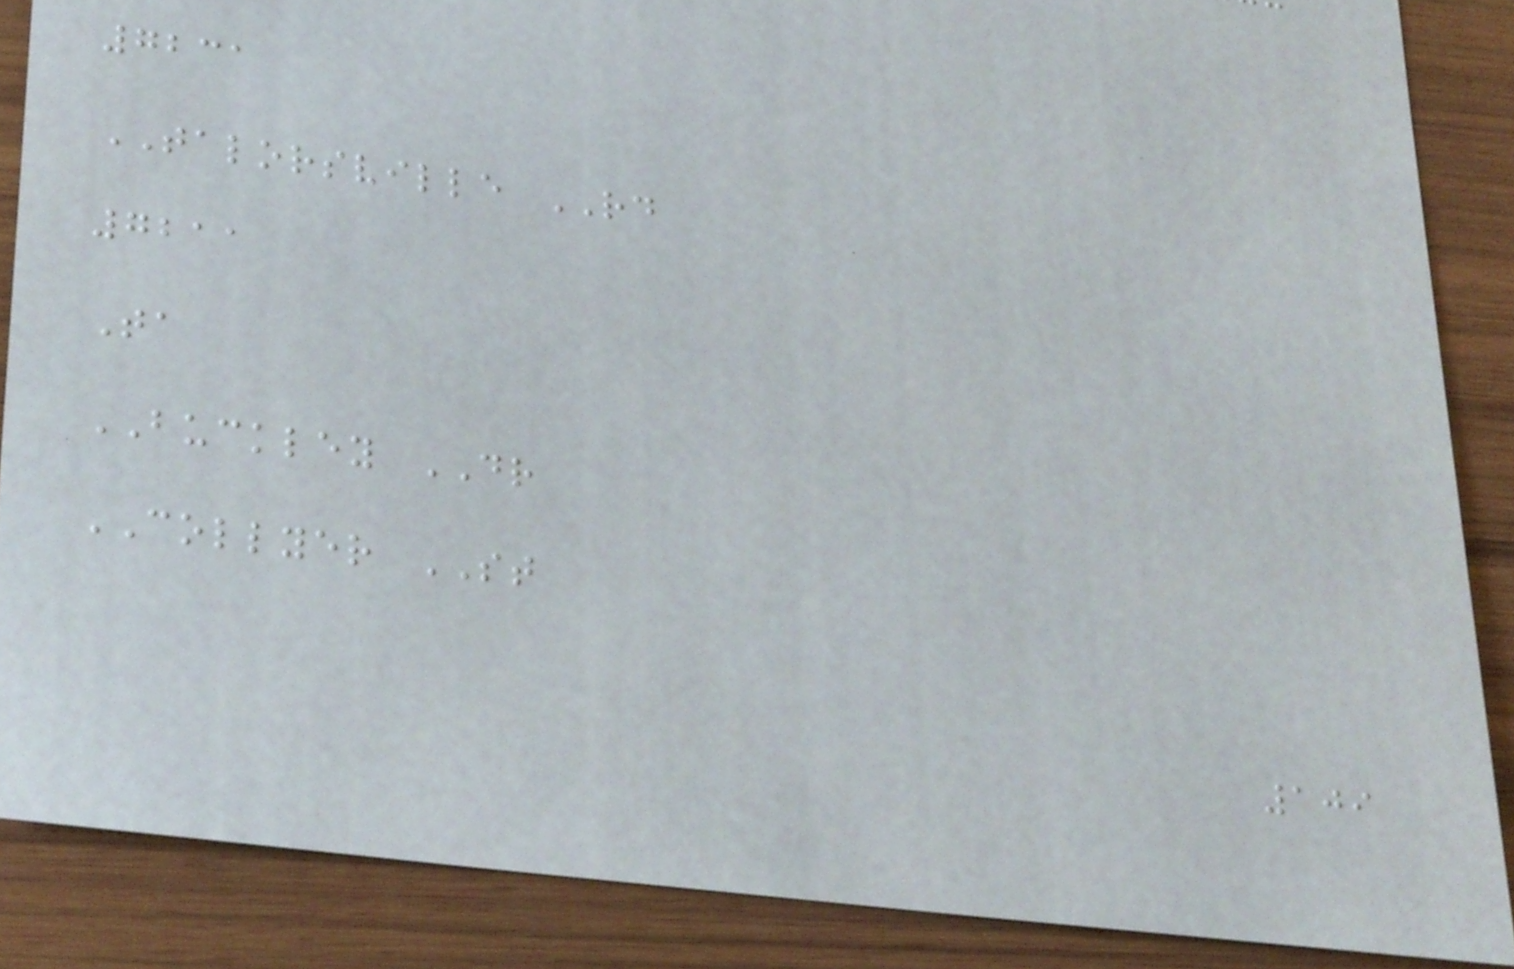7231
TALORSVILLE RD
7211
Ta
BUCKLEY DR
COLLYER ST
109
